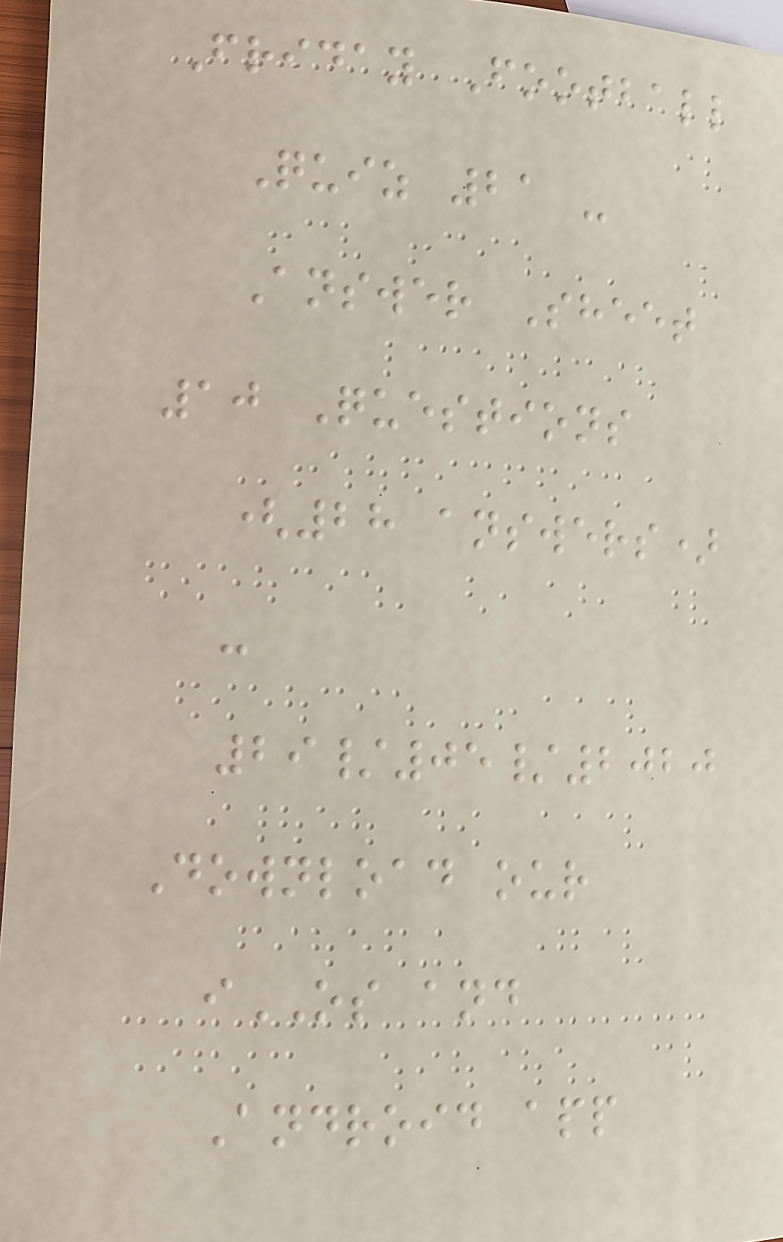Friday Football
Quiz 21 -
Answer Sheet
10 Questions
(28 answers)
-
29/05/2020
Download our
iOS and
Android app
